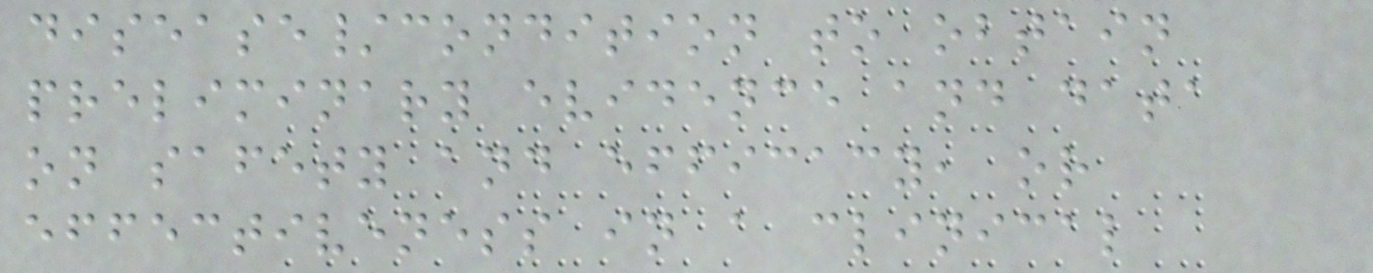disease/condition to obtain
preliminary evidence and data
on safety and efficacy, or
effectiveness in a clinical
